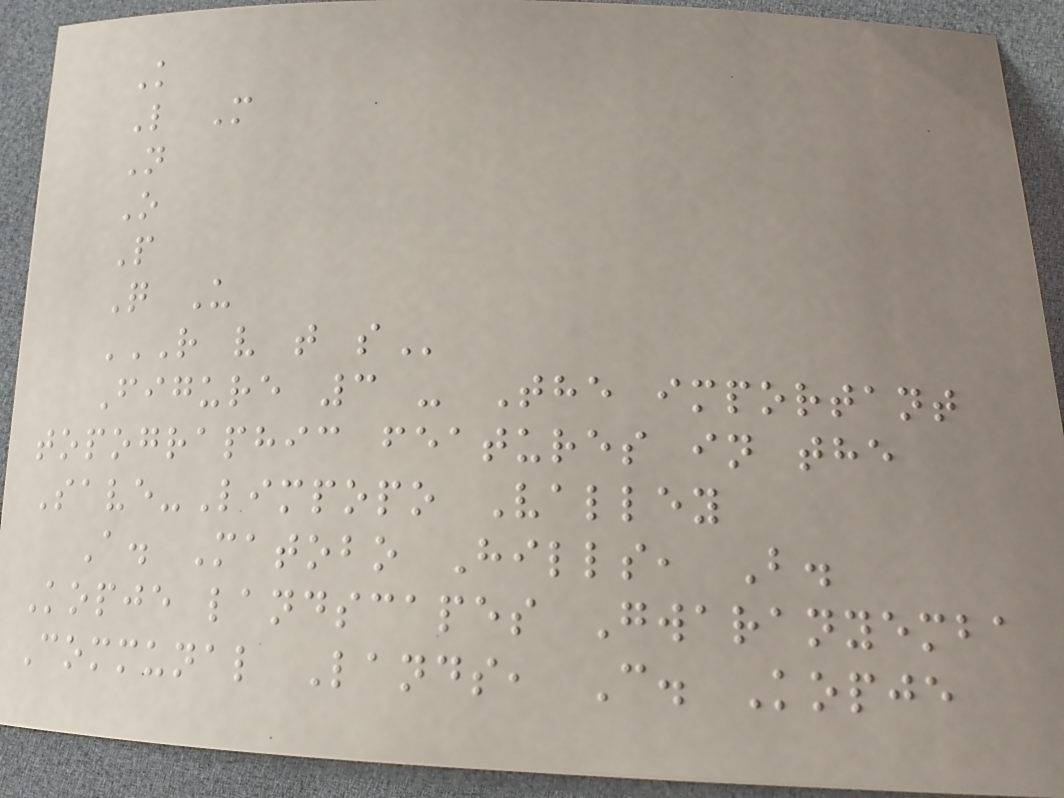K
L M
N
O
P
Q U
R V T S
Figure 3 - The important
topographic features in the
Save-Limpopo Valley
A. Matobo Hills, B.
Kopje landscapes Gwaranyemba
Communal Lands, C. Kopje
